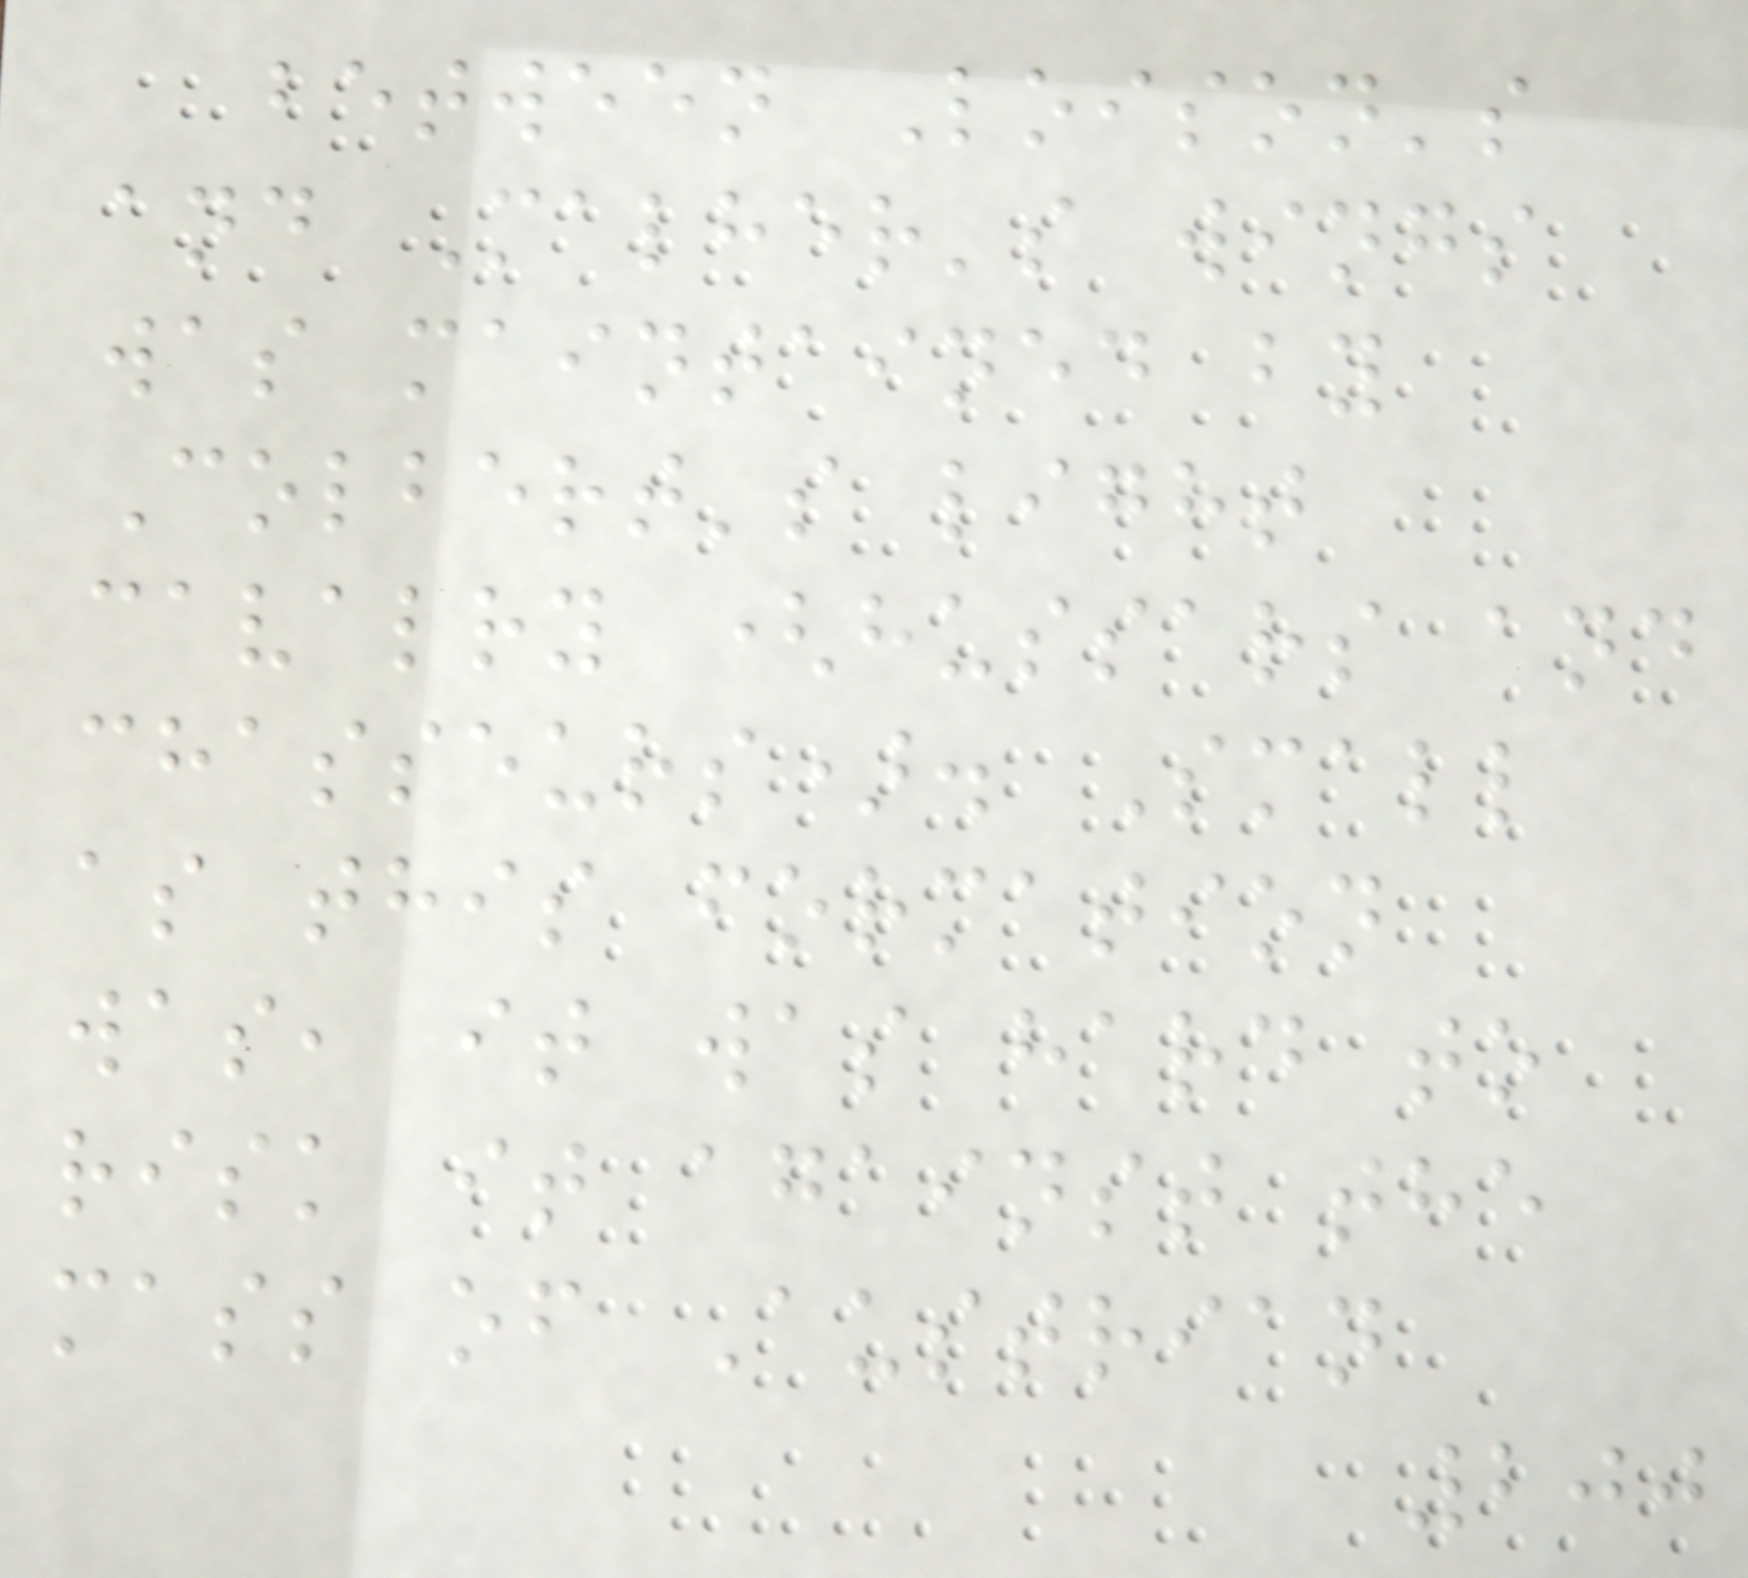between Loison's
and Malher's wings
was maintained by
Colbert's light
cavalry (hussars and
chasseurs). Small
as this formation
was, it was hard to
risk it against the
mass of Austrian
200
